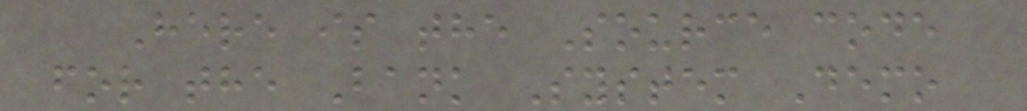Here is the Source code
for the Bank System Demo
